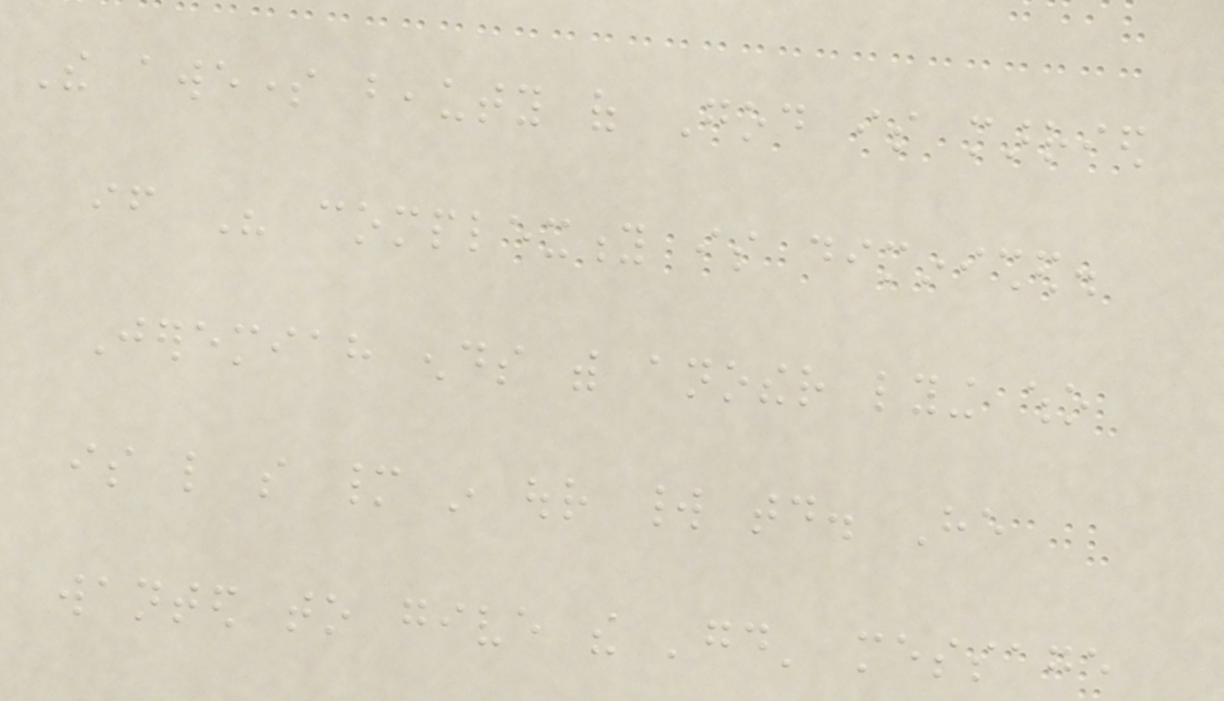The awesome beauty of God is married
if His complexity is diminished.
Jeremiah ends with another lying who
is like so many in our world today. He
wanted to give the 'good' message
